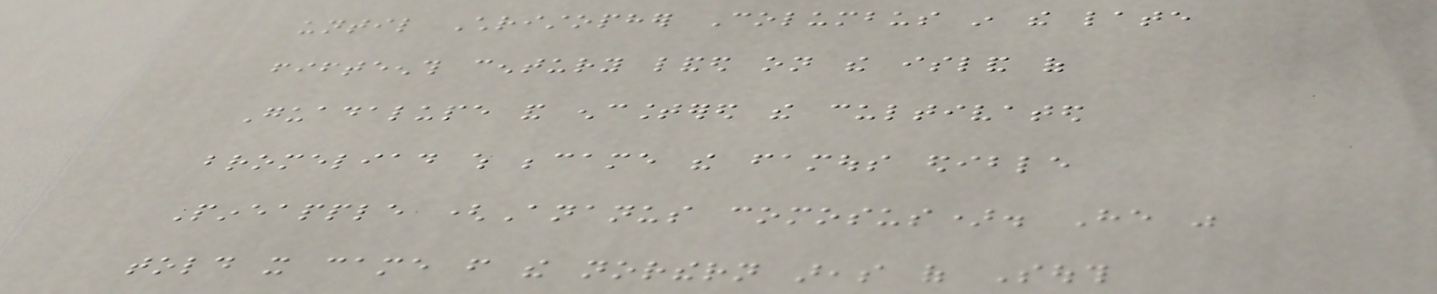until Christopher Columbus in the late
fifteenth century landed on the island of
Guadalupe and encountered the cultivated
bromeliad which became the famous edible
Pineapple (Ananus comosus). He was
told it came from the northern areas of South
